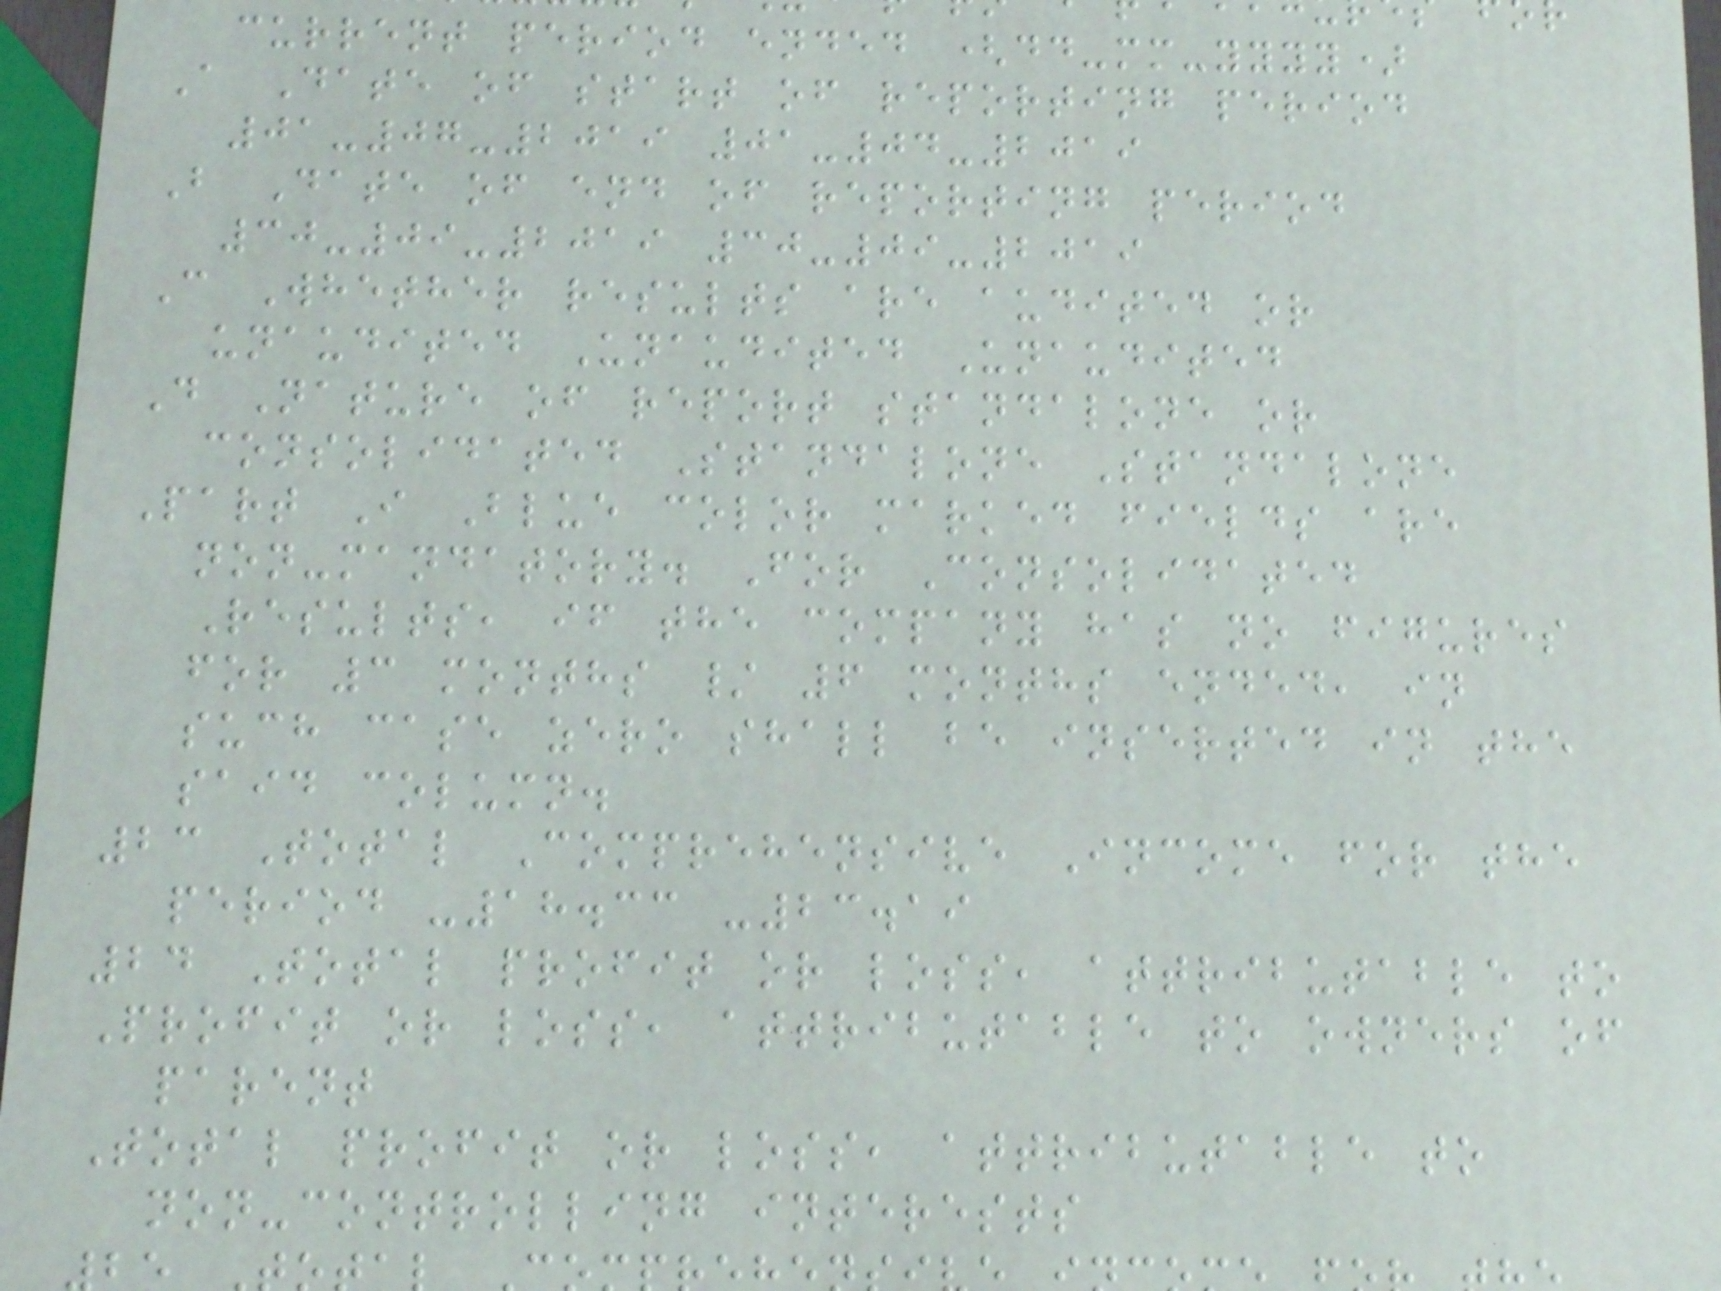current period ended (dd-mm-yyyy)
A Date of start of reporting period
01-07-2019 01-04-2019
B Date of end of reporting period
30-09-2019 30-09-2019
C Whether results are audited or
unaudited Unaudited Unaudited
D Nature of report standalone or
consolidated Standalone Standalone
Part I Blue color marked fields are
non-mandatory. For Consolidated
Results, if the company has no figures
for 3 months / 6 months ended, in
such case zero shall be inserted in the
said column.
23 Total Comprehensive Income for the
period -18.33 -23.19
24 Total profit or loss, attributable to
Profit or loss, attributable to owners of
parent
Total profit or loss, attributable to
non-controlling interests
